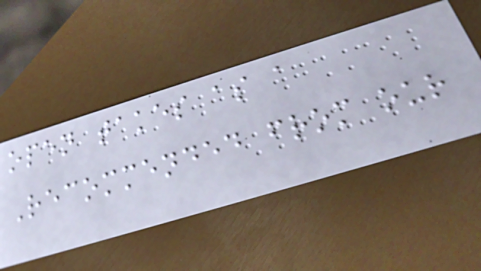open takes as a
Recommended from our
